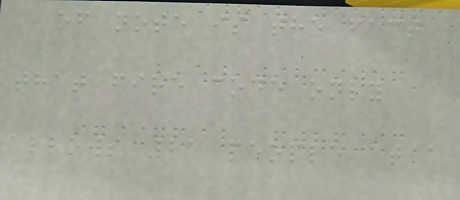of note is the fact
that fire code only
allows 21 people at a
